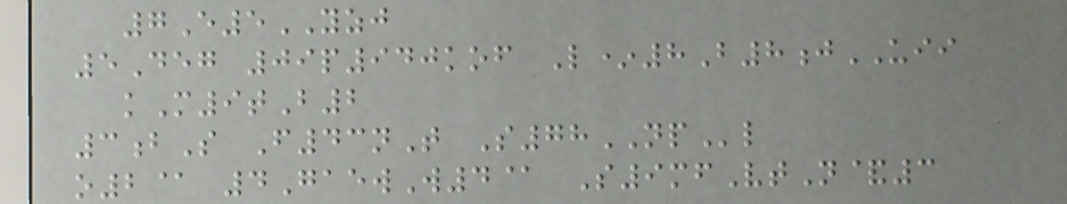7E5YZJ
5Deg 09p940kof L*8B8jUII
kM9tB2
3bS F43nT S78NPl
o2@ 4GaewW4@ S9mfVtN&3
